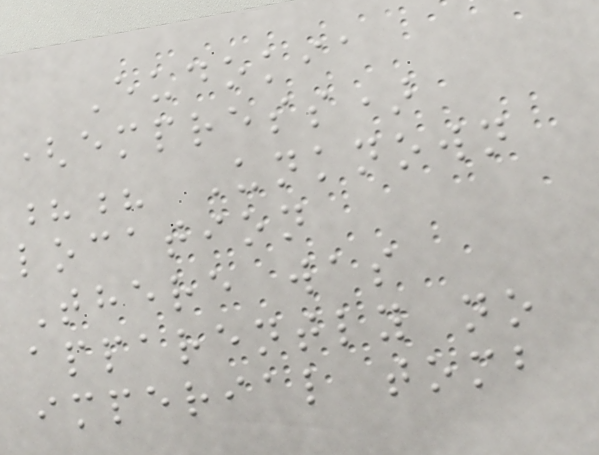Eudokia
(empress)
?? Unknown
location
There was
apparently no
imperial tomb
